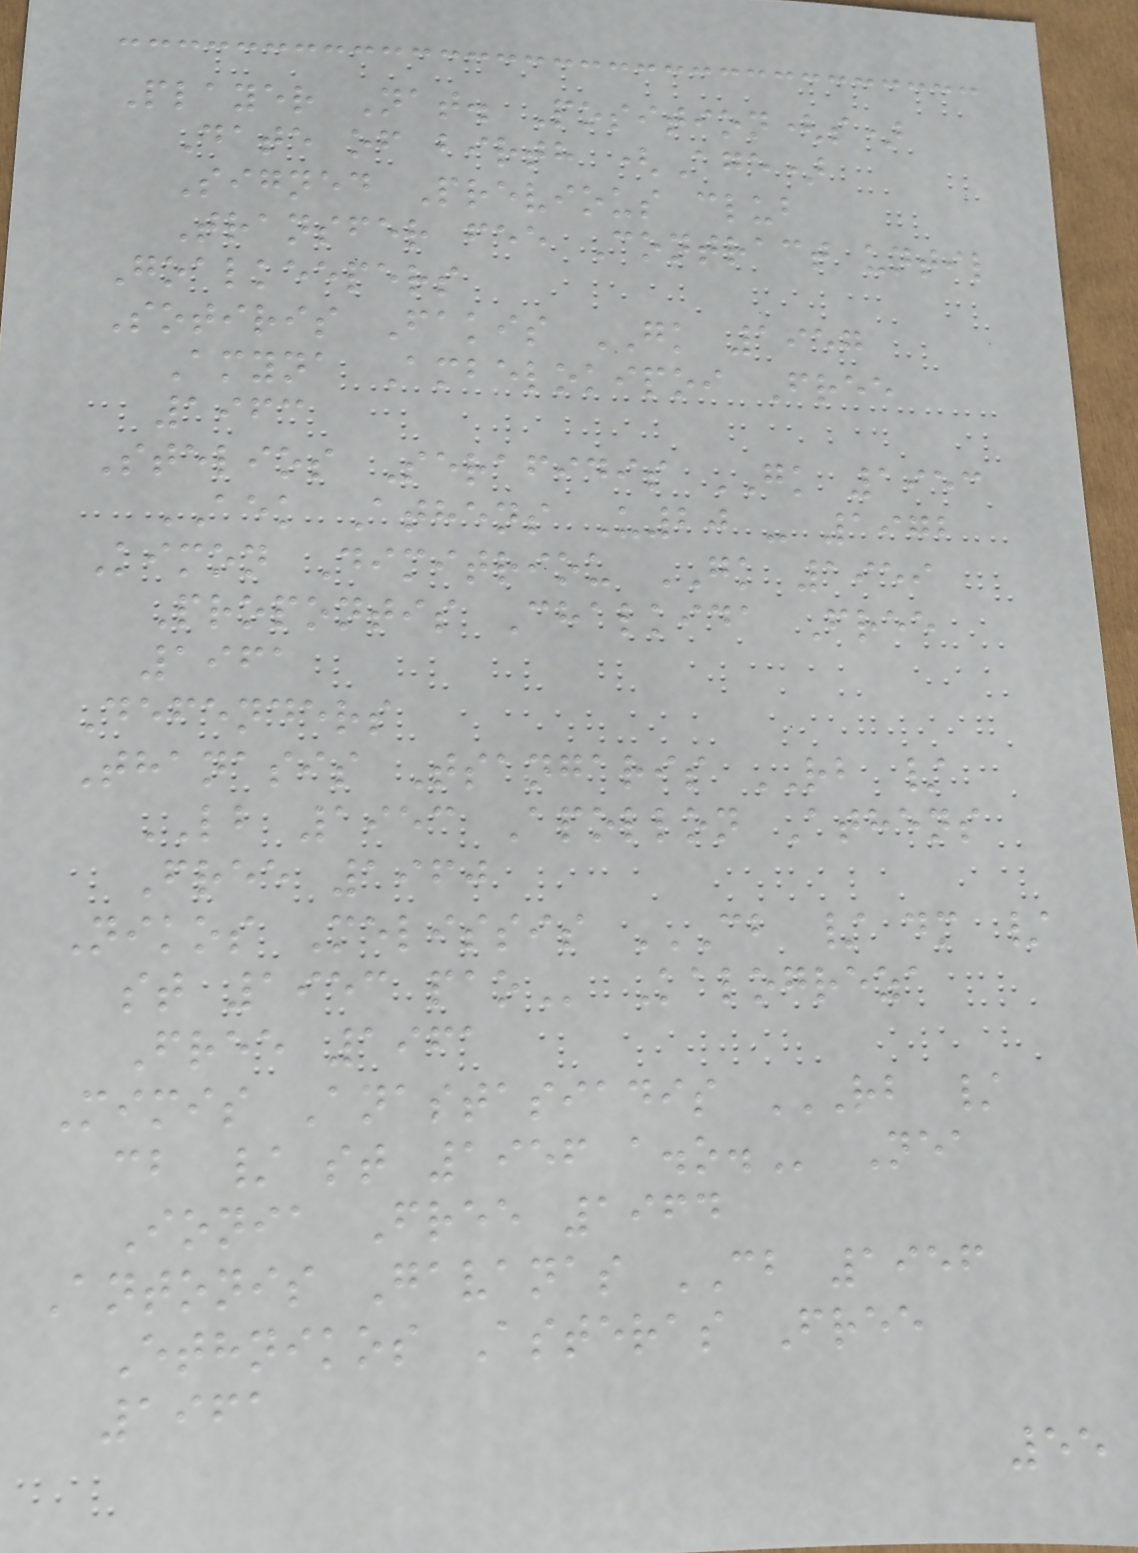Player Nat. Position(s)
Date of birth (Age)
Signed Previous club
Transfer fee Contract until
Goalkeepers
Sotiris Fakis GK 1957
Amyna Ambelokipoi Free
1963
Stelios Serafidis GK 1953
AEK Athens U20 - 1972
Kimon Dimitriou GK 1959
Propontis Chalkida Free
1961
Defenders
Thanasis Tsangaris RB /
LB 1953 Apollon Athens
Free 1960
Nikos Melissis CB / DM /
ST 1953 PAO Kalogreza
Free 1961
Mimis Anastasiadis RB /
CB / ST 1956 A.O. Nea
Ionia Free 1964
Antonis Gavanas CB 1956
Ethnikos Asteras Free
1961
55
